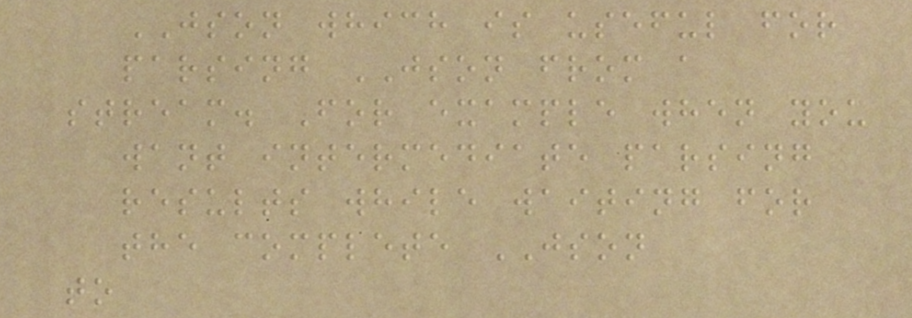JSON which is useful for
parsing JSON from a
stream. For example when you
want intermediate parsing
results while waiting for
the complete JSON
to
